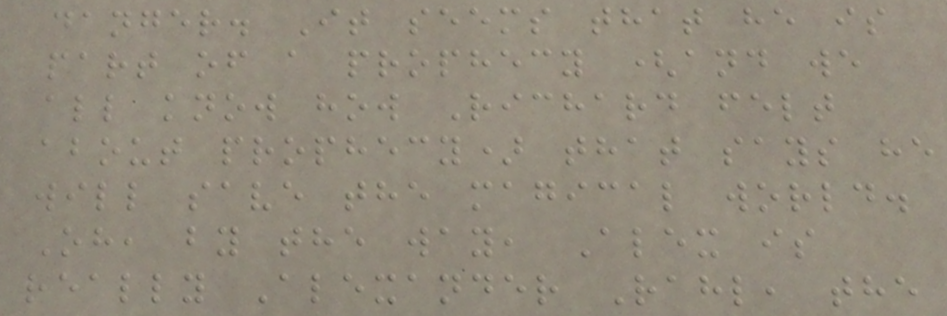danger. It seems that he is
part of a prophecy (and we
all know how Richard felt
about prophecy) that says he
will save the magical world.
Oh, by the way, Alex is
really Alexander Rahl, the
